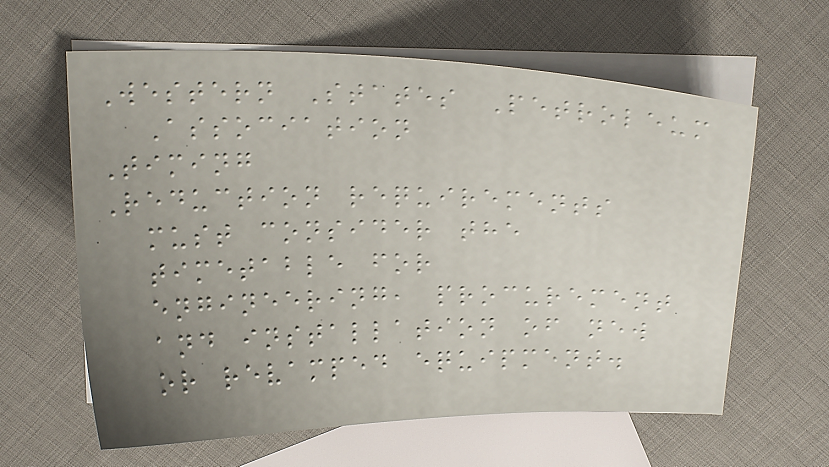Western States Petroleum
Association
Timing
Reduction requirements
must consider the
timetable for
engineering, procurement
and installation of new
or revamped equipment.
